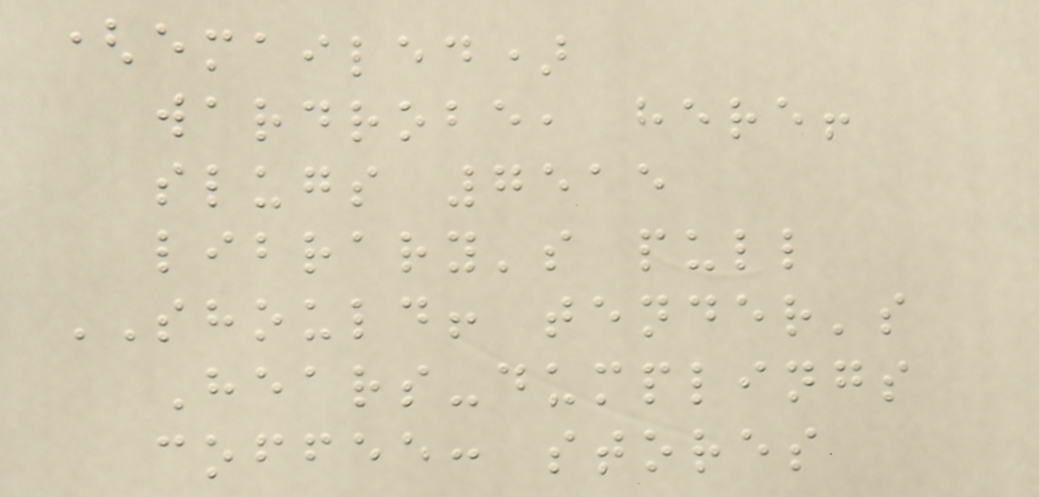(emailed)
wardrobe, here!
slugs 7515
library's pull
SHOULD! tender's
Hears-dumplings
coffee: stores
